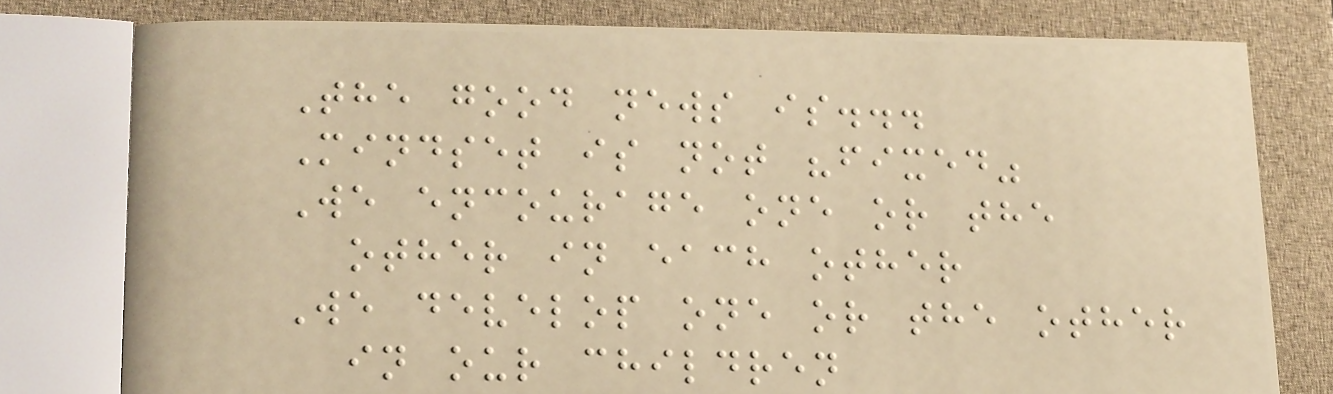The good news is...
Mindset is not "fixed"
We encourage one or the
other in each other
We develop one or the other
in our children
